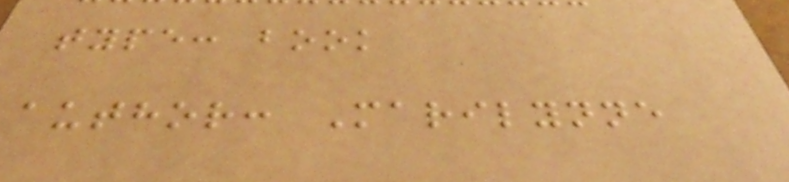type: book
author: Marilynne
